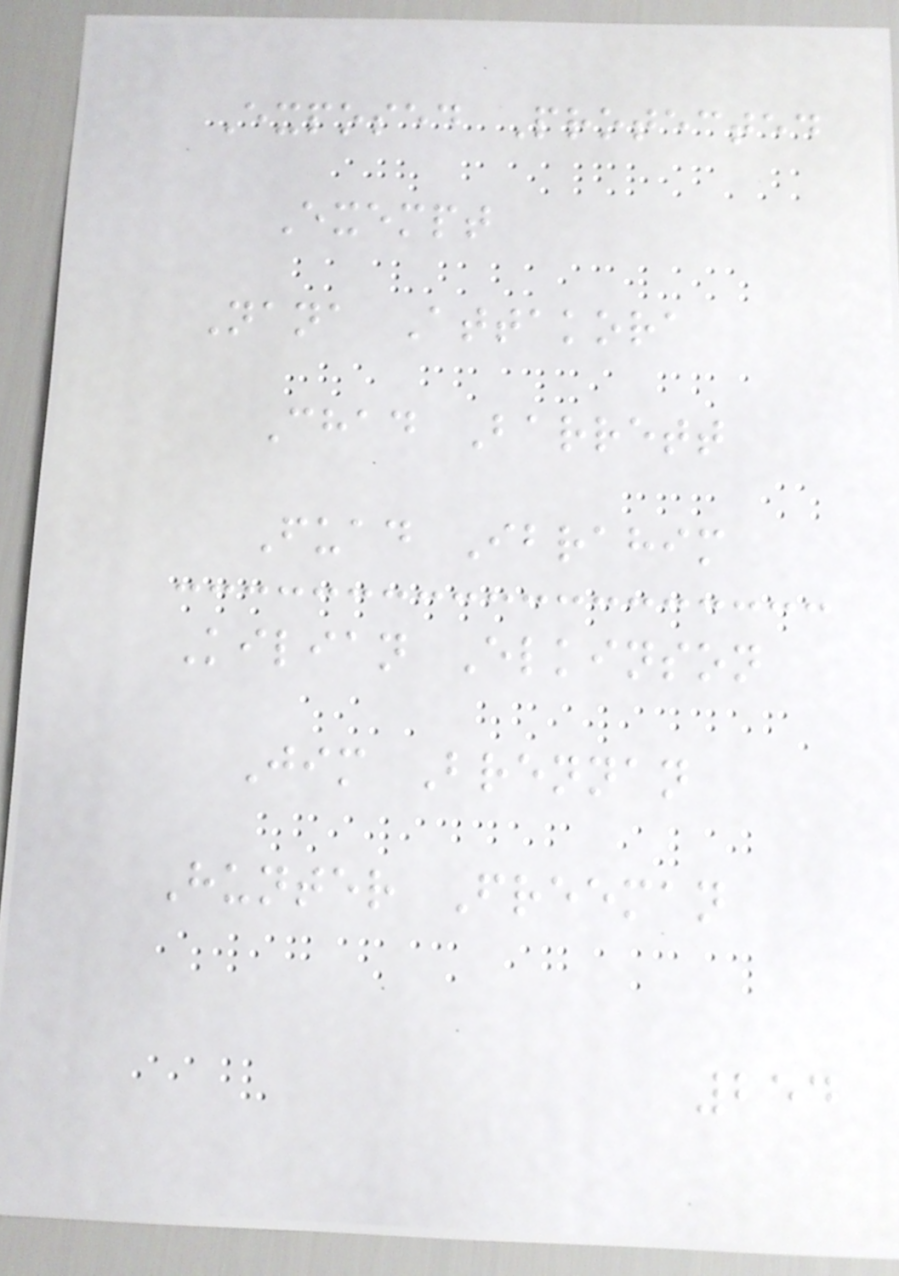Exposed Protected
Exempt
Nana Attakora
Chad Barrett
Fuad Ibrahim
Kilian Elkinson
Jim Brennan
Hunter Freeman
254
